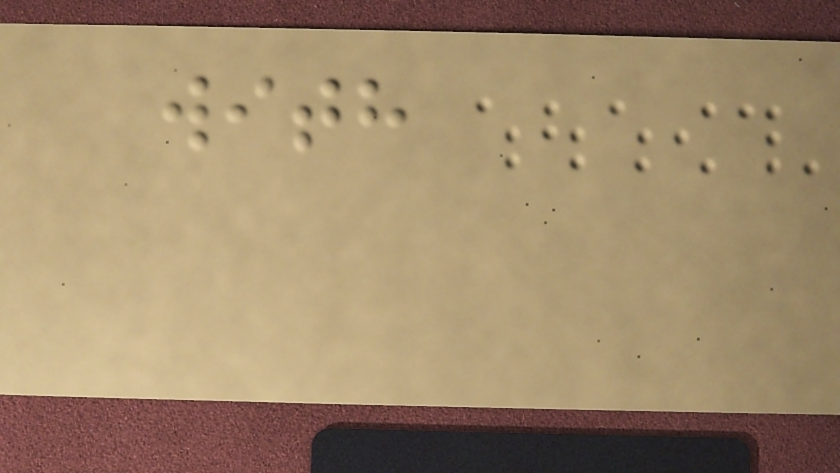with
